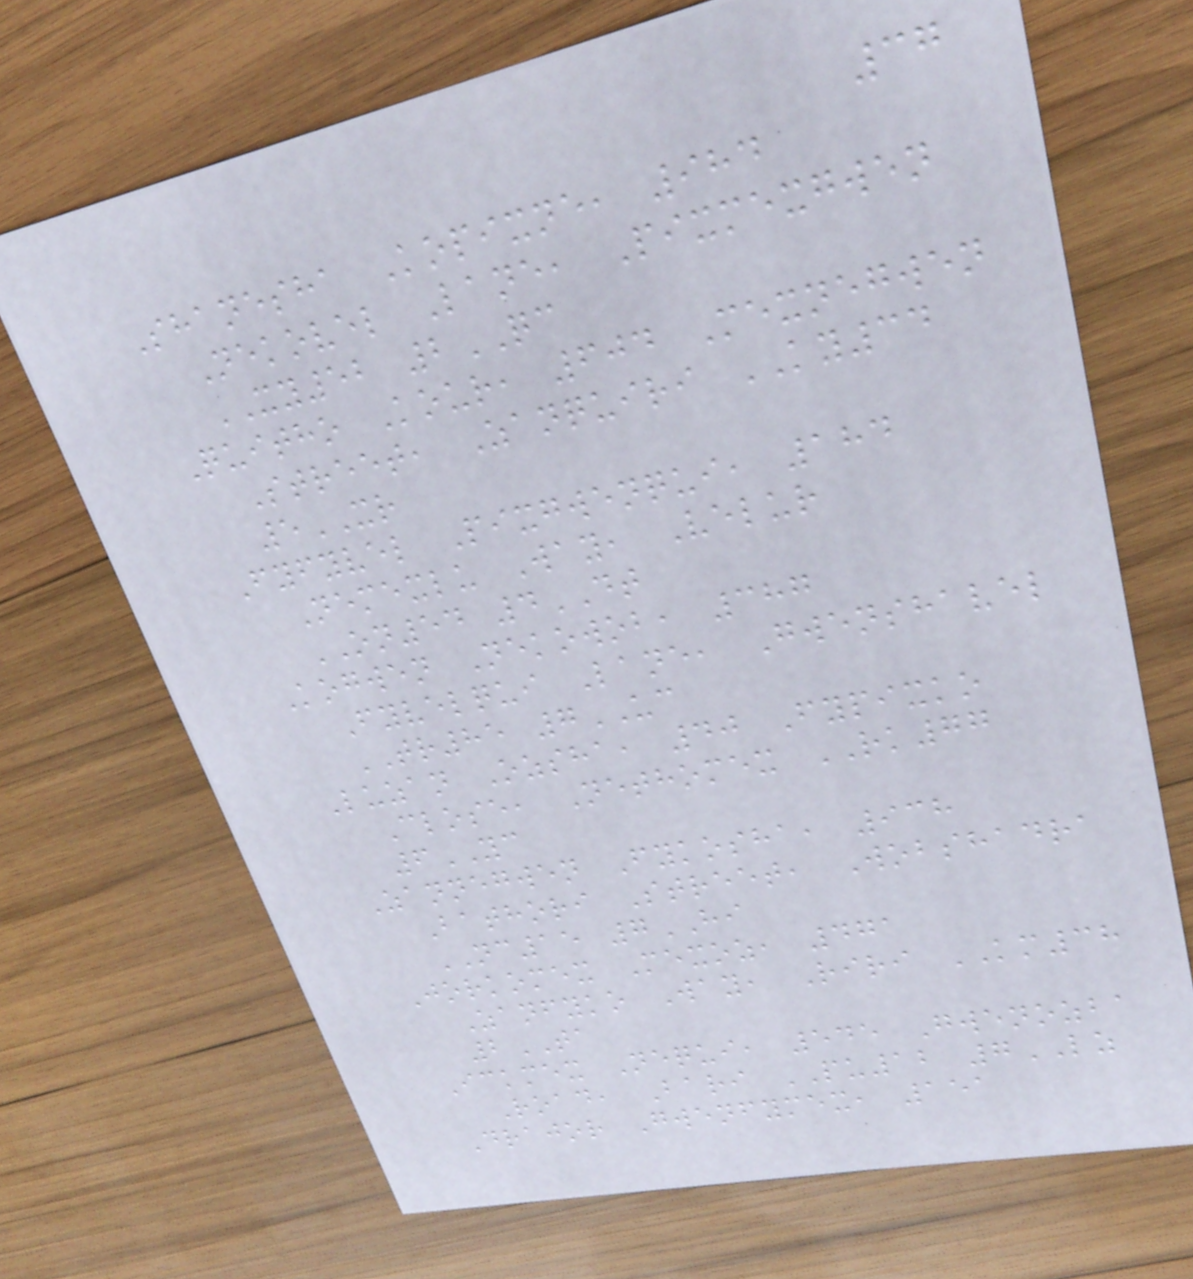37
Shanesha Kopixne, 984
Nekovel Lane, Pixmexgwen
XY52 2QC
Quitho Kour, 604 Mexnegwen
Street, Zanquiri KY34
5XR
Fyfyvel Pixgwenqui, 184
Nemexlu Way, Velur
ON54 4DT
Kogwen Nekowob, 387
Fyvelqui Lane, Gwenshavel
TR85 7UC
Luzan Ozsha, 40 Fypixko
Close, Nethomex RK77
6YC
Zannegwen Fykosha, 938
Bathori Street, Wobshadra
NC15 7HI
Jorkomex Mexoz, 471
Zanfyko Way, Riri KM38
2TA
Ickmex Nequi, 545 Gwenozba
Road, Bari PU12 7LZ
Drajor Gwenfymex, 151
